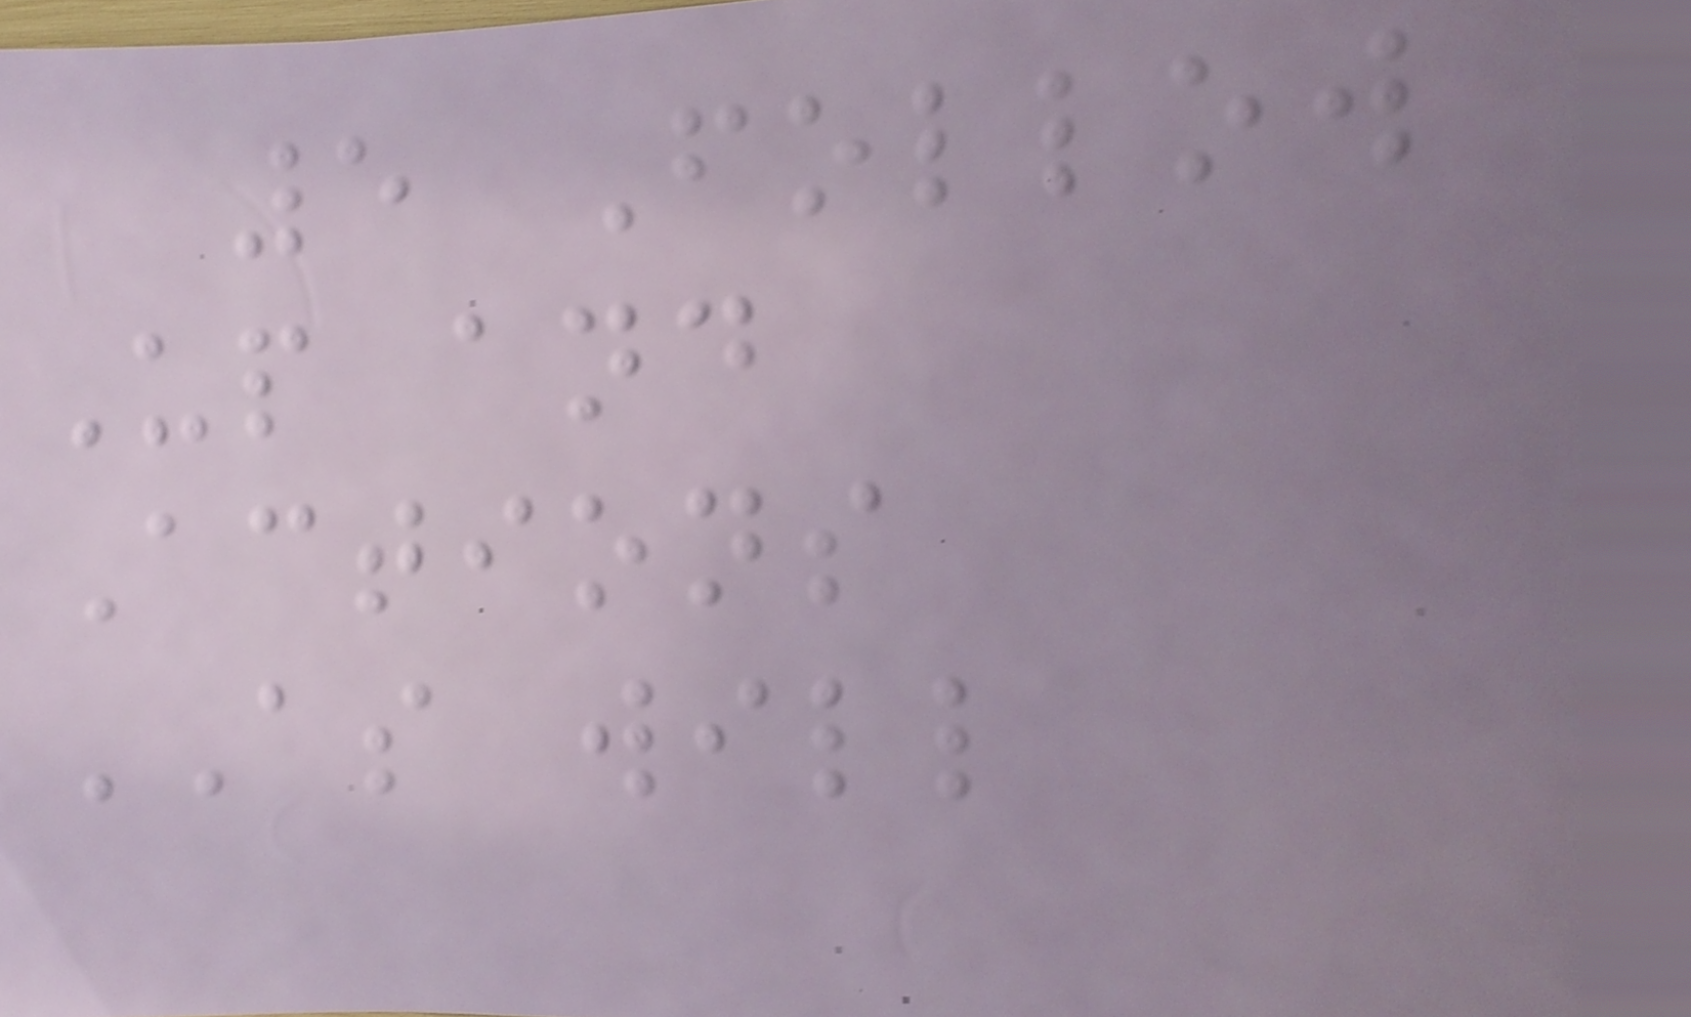5 Follow
Up and
Actions
AS will
